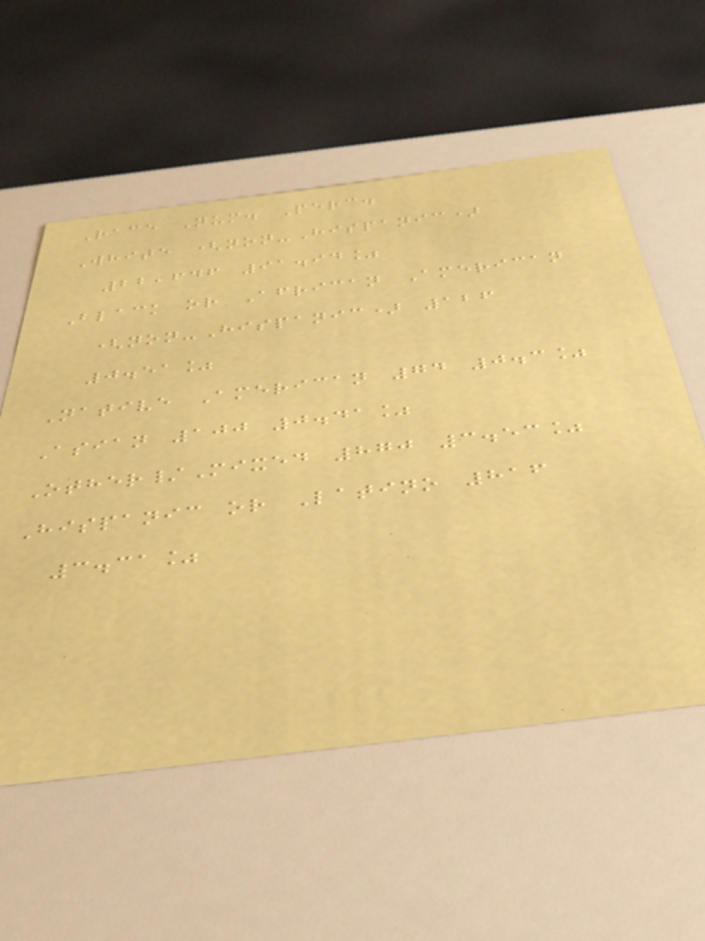Race Num. Perc.
White (non-Hispanic)
22,646 91.94%
Black or African American
(non-Hispanic) 126
0.51%
Native American 74 0.3%
Asian 100 0.41%
Other/Mixed 870 3.53%
Hispanic or Latino 816
3.31%
